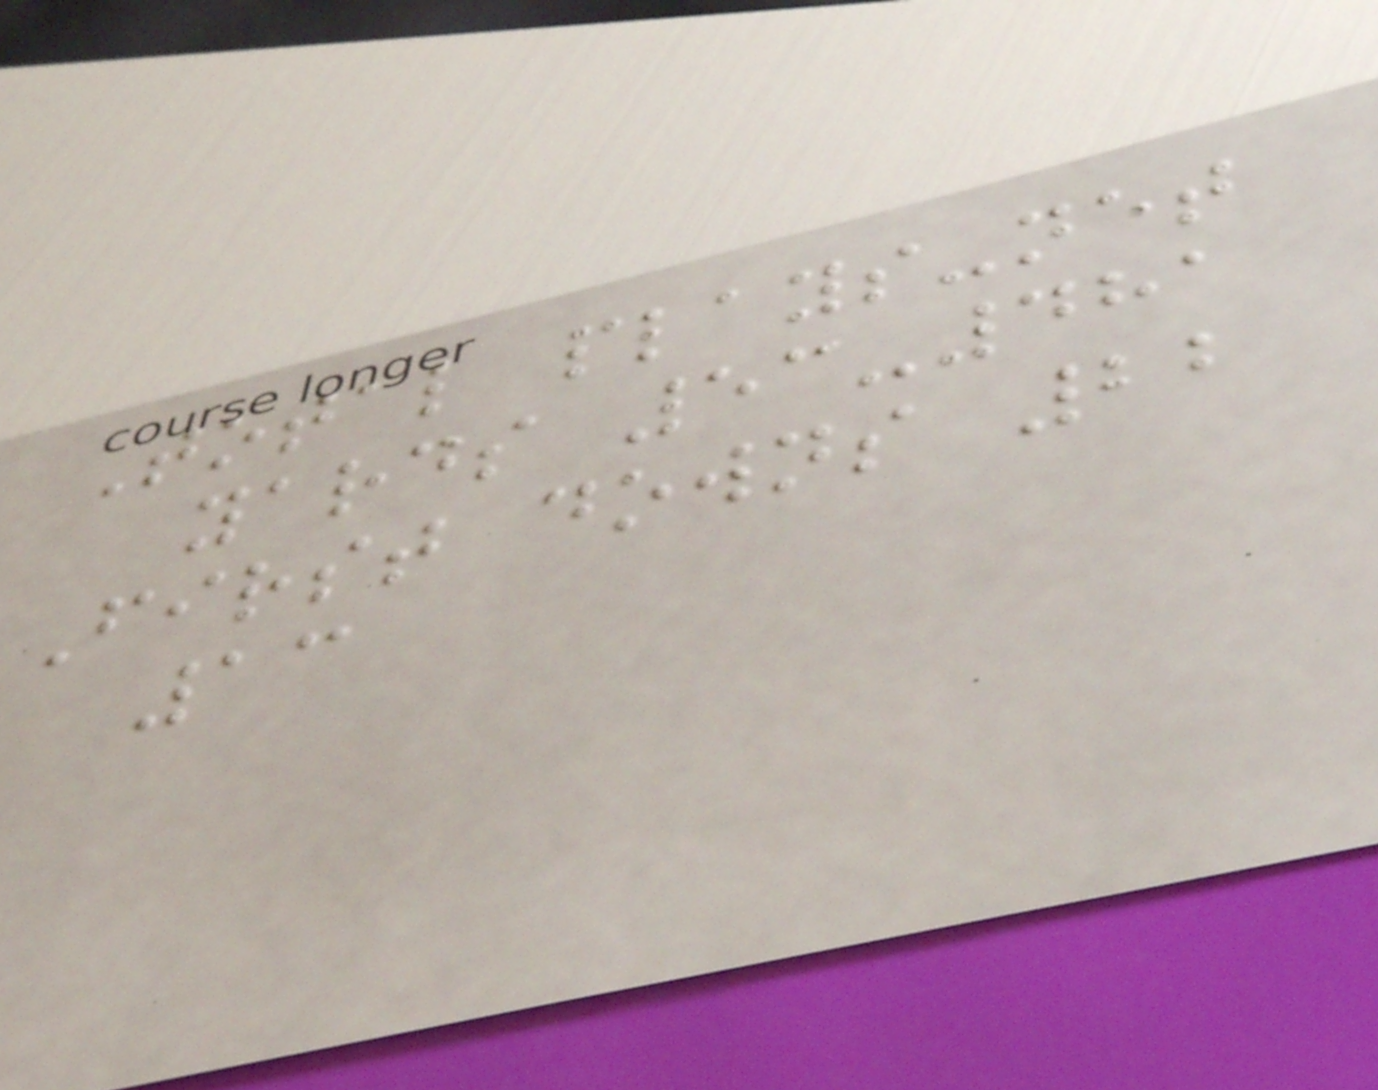Total plays-net
yards 53-481
First downs 22
13
